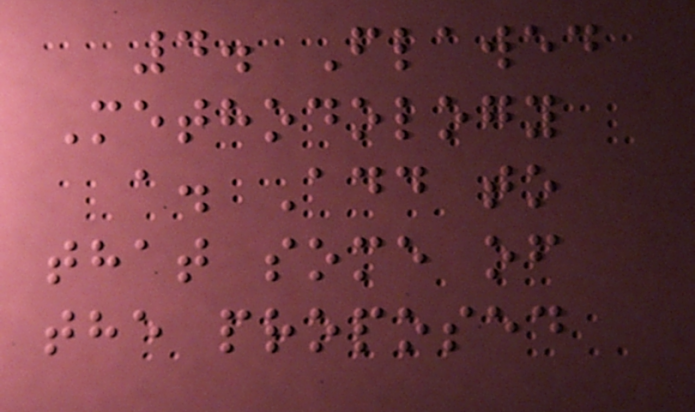4. Flawed
Methodology
a. Add to
that some of
the proposed
